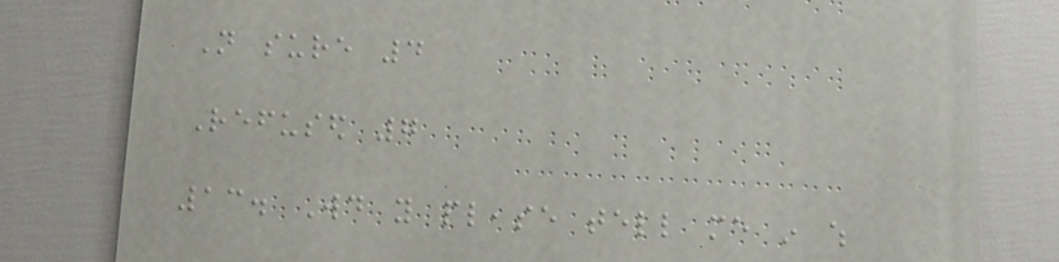Not sure 4
Refused 7
13. Would you please tell me in which
